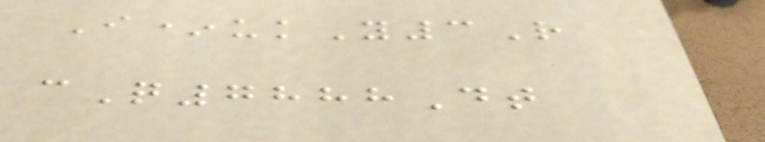I*ukY3R
cQ7888Dt
